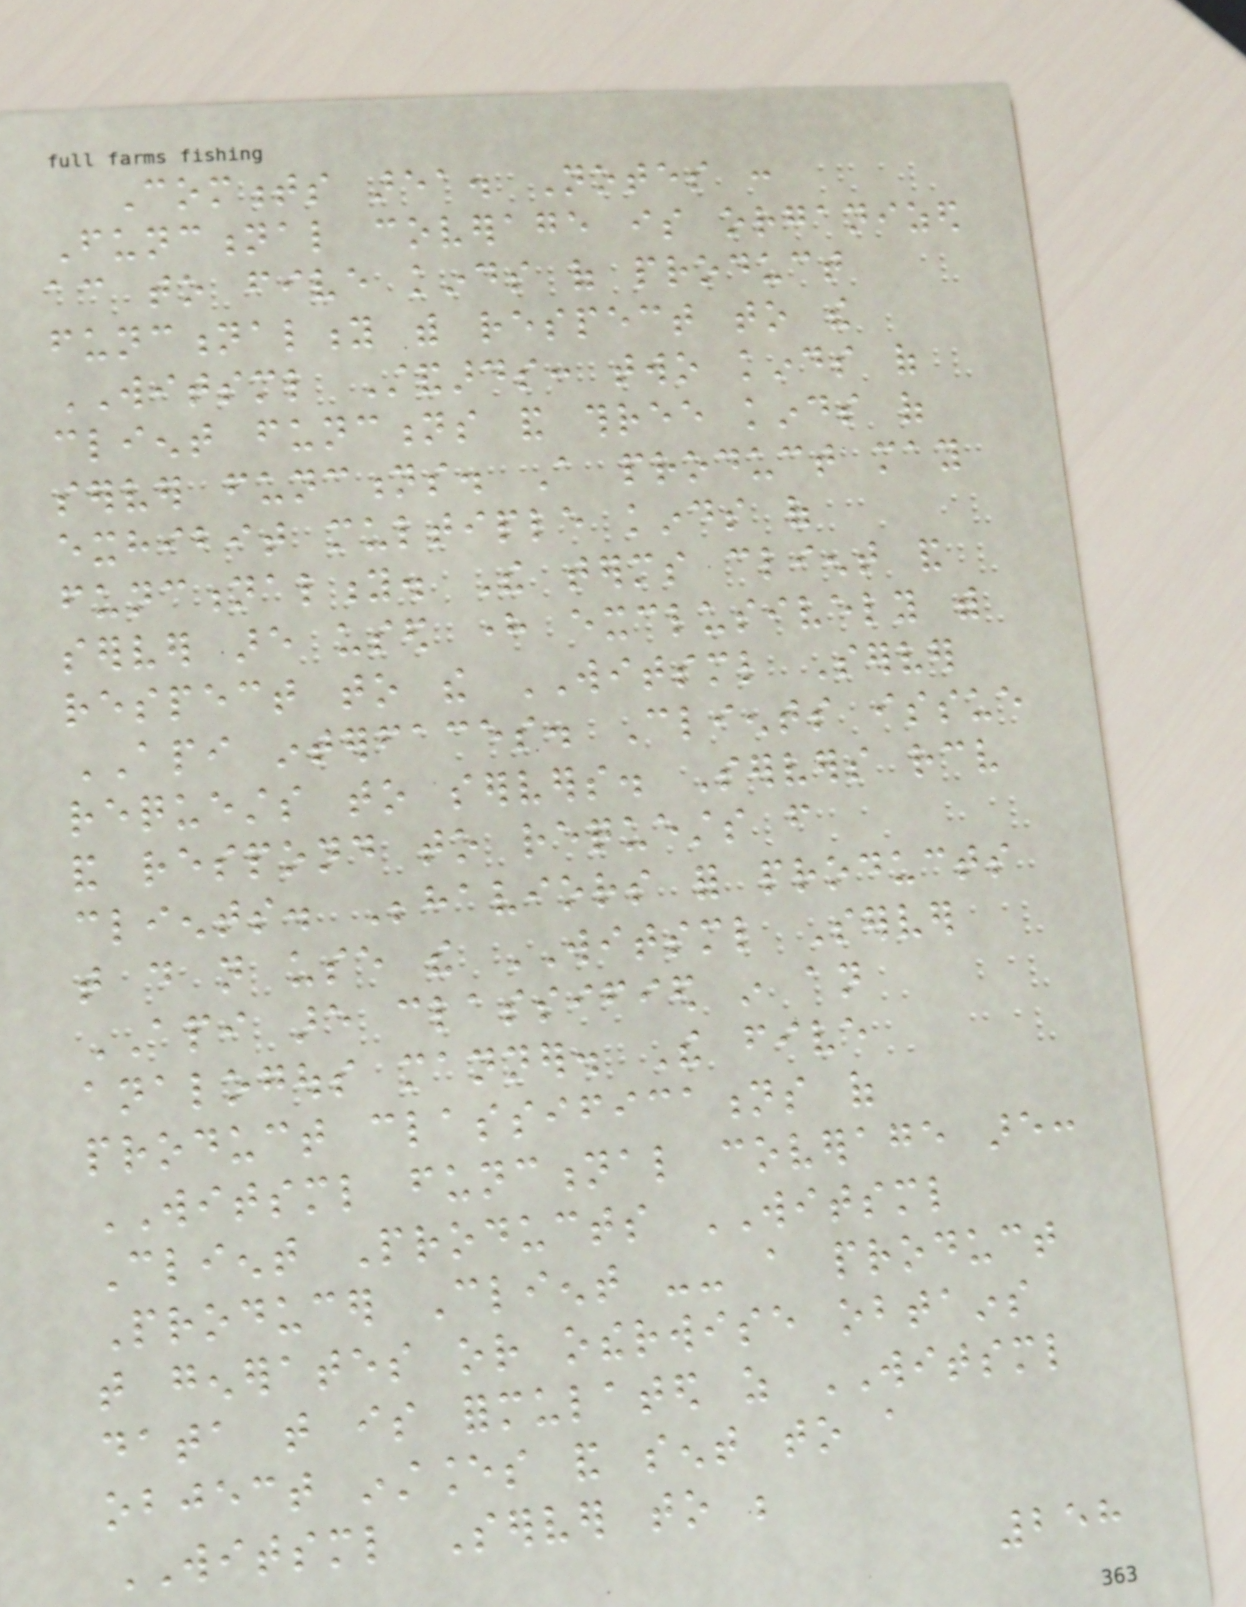Comments area. Notes :
Functional coverage is organized
according to five kinds of product
functionality with respect to the
WITSML Standards: two kinds of
client functions and three kinds of
server functions. A product may
exhibit multiple kinds of
functionality. The terms client and
server are used here exclusively with
respect to the WITSML Server
API interfaces. Clients issue
requests to servers. Servers receive
and respond to requests from
clients. Behaviors for products
that do not use the WITSML Server
API are classified in an
analogous manner. The five
product classifications of
WITSML functional coverage are:
Client Products WITSML
Producer Client -- a product
that generates or otherwise obtains
data that is formulated as WITSML
object instances and sent to a
WITSML Server to be
258
